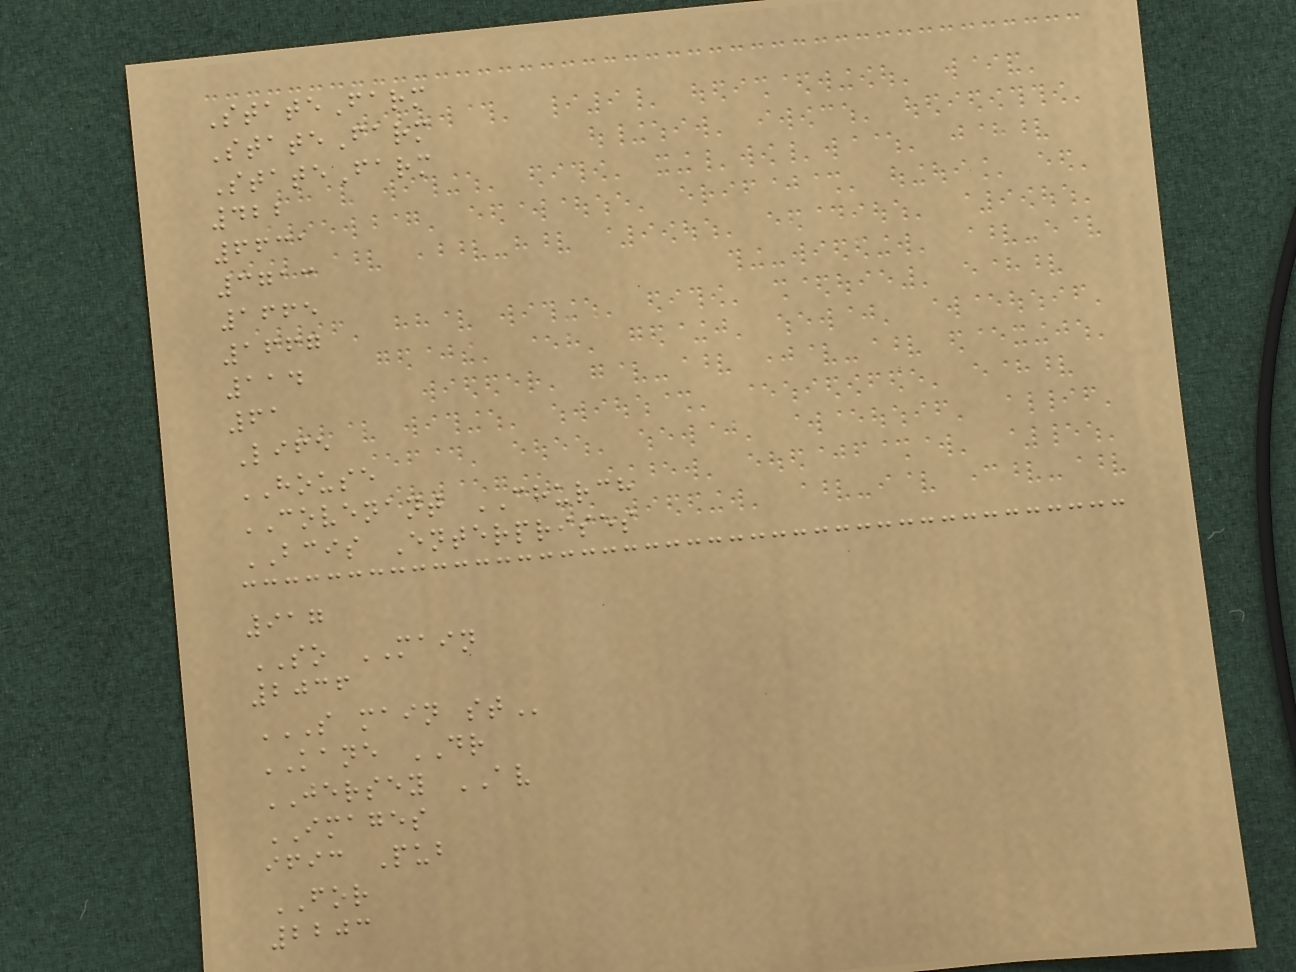StateFarm
StateFarm
StateFarm
422
6631
3713
1665
1667
114
61
Life
HOUSE
COVENANT CHURCH
BCIS Enterprises
917
SO MAIN
2036
S MAIN ST
KANE DR
JERSEY AV
IMAGES
ific Pub
FOR
2203
